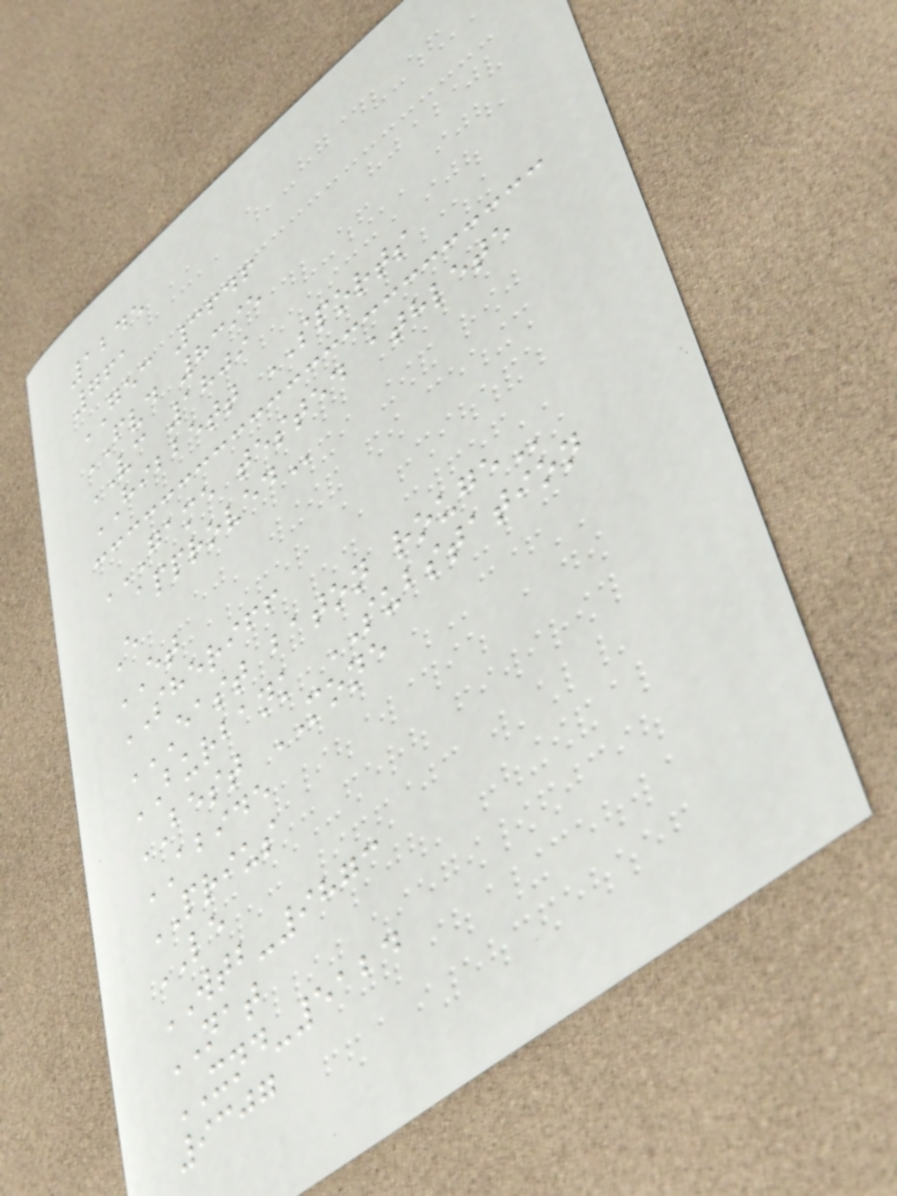1245
761
GEC 3646
FVD 8395
VC 1809
HIBBETT SPORTS
GAME TESTED ATHLETE
APPROVED
E
ET
SHERIFF
EAST BATON ROUGE
BURBANK SUBSTATION
BEST MONE
ABIDE
PRIUS
LE
WTB-9873
NAT
XND-5124
9307
